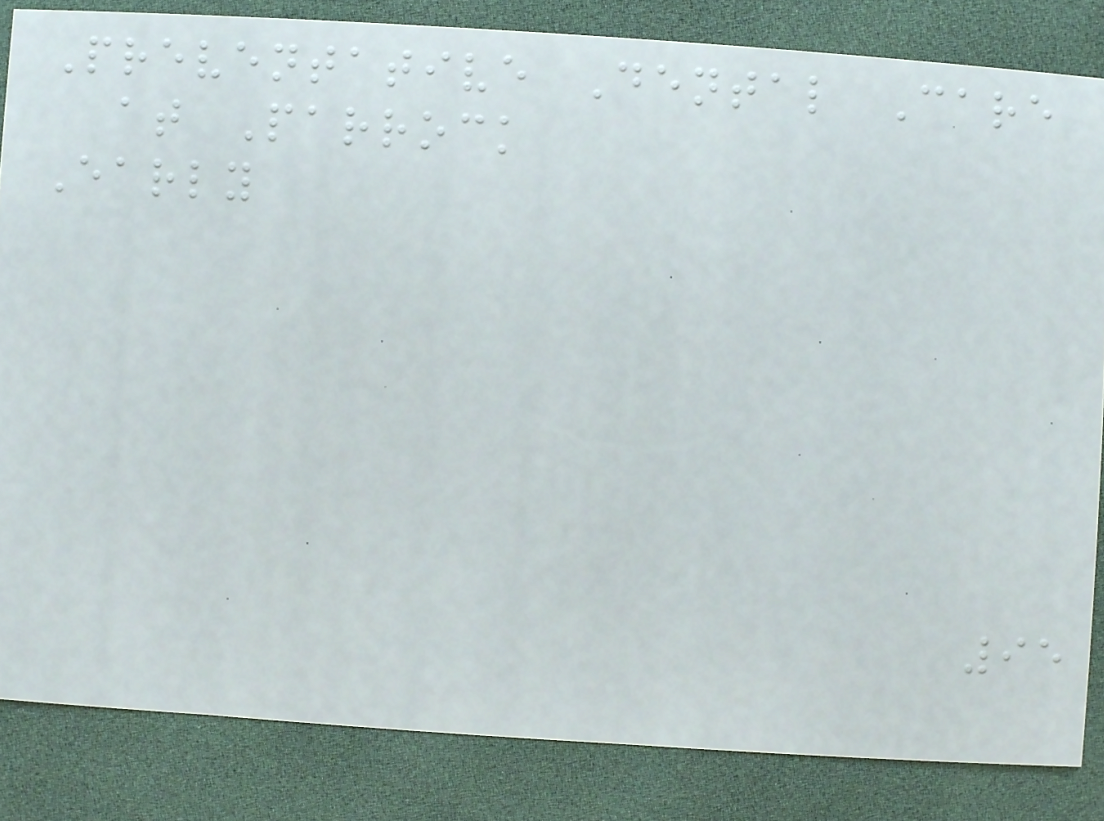Preventative Dental Care
at Parrock
Early
95
